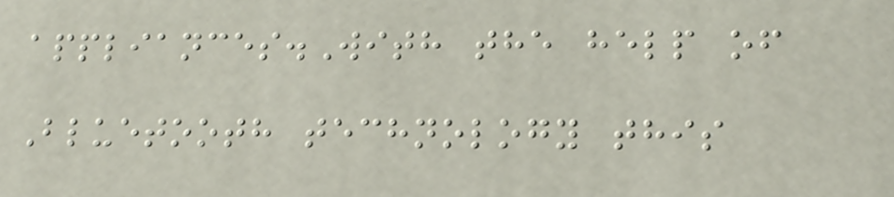appliances.With the help of
Bluetooth technology this
